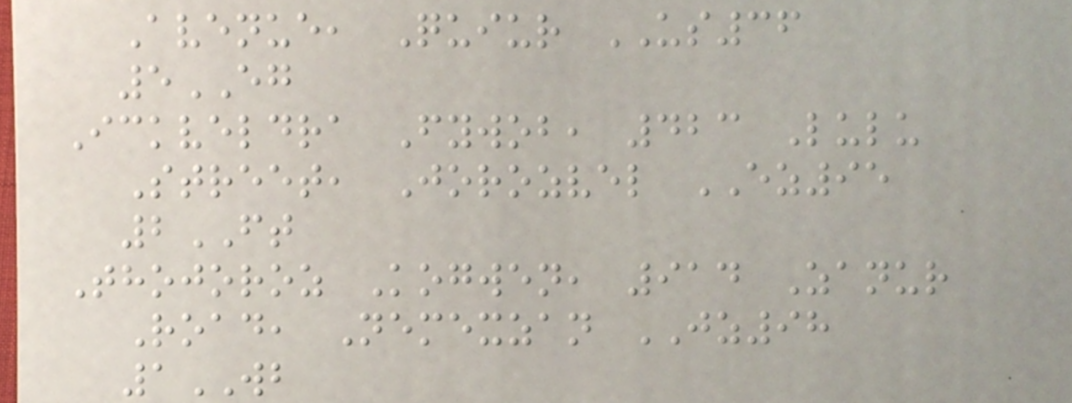Avenue, Quiur US36
5EG
Ickveldra Fywob, 423 Lulu
Street, Jorozvel EZ95
2FT
Thojoroz Kogwen, 914 Zanur
Road, Nemexzan JZ98
1WB
